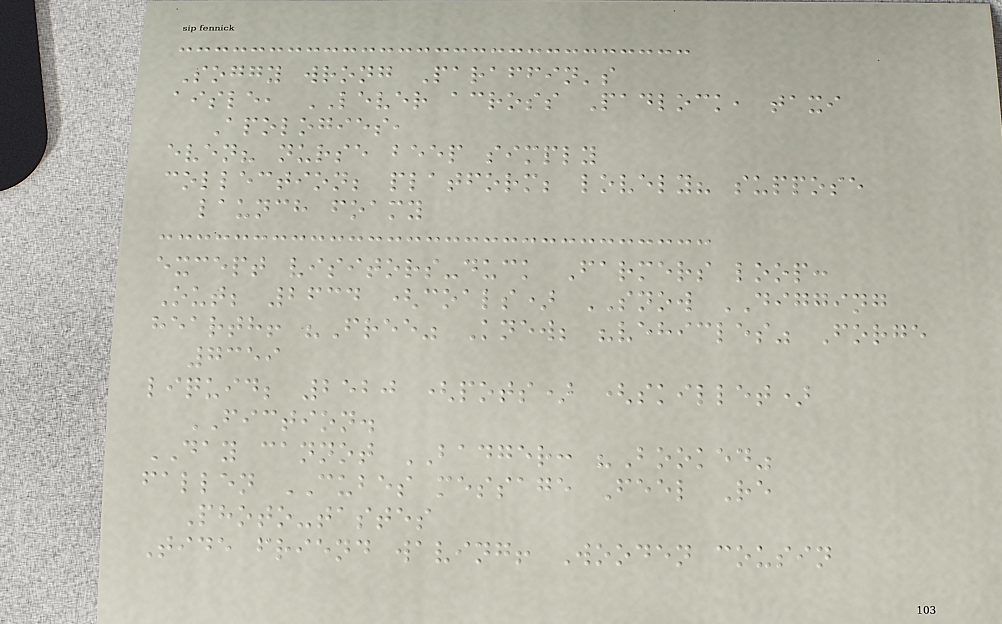Soggy wrong Paraffin's
aisle, LEVER across Padlock, taxi
Apologies,
even? nurse beep simply
collection; platform; lovely? suppose
launch foamy
except visitors-duck Farmers loop:
Out; 2634 (coals) SNOW DIGGING
hearth! "Free" Knew; "vehicles" Forge
7359
liquid; 2520 (pots) (skillet)
FICTION.
DAY cannot BADGER: "Booked"
fallen CUBES message Feel Re
Photo-tastes
Tide friend waving! Wooden cousin
